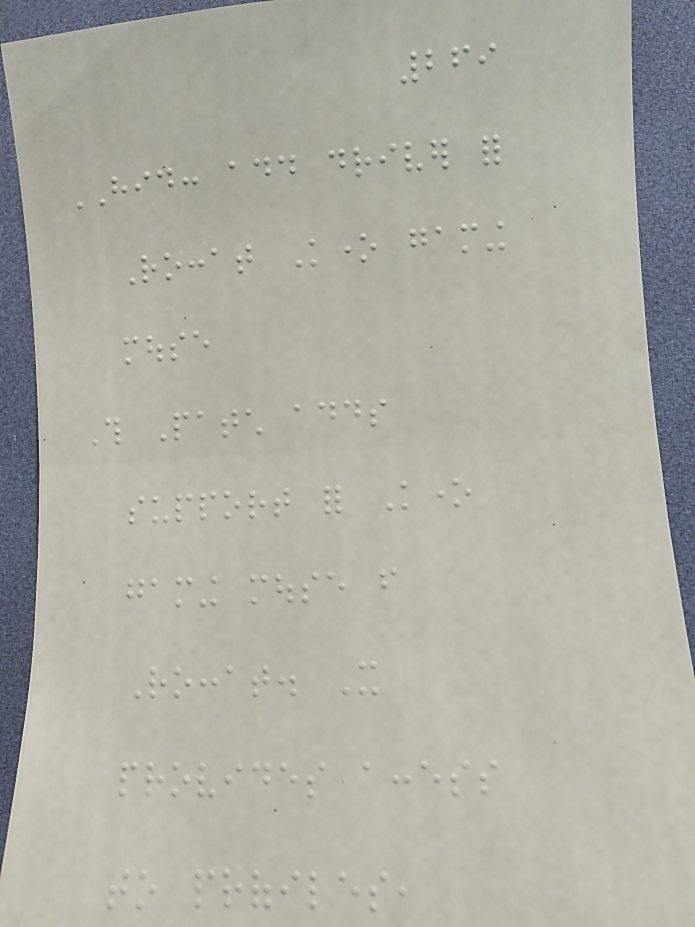269
HID: add driver for
Roccat Kone gaming
mouse
This Patch adds
support for Kone
gaming mouse from
Roccat. It
provides access
to profiles,
